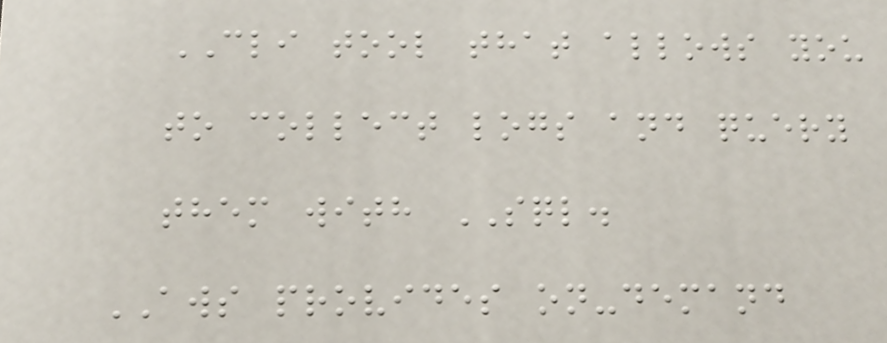CLI tool that allows you
to collect logs and query
them with SQL.
AWS provides on-demand
